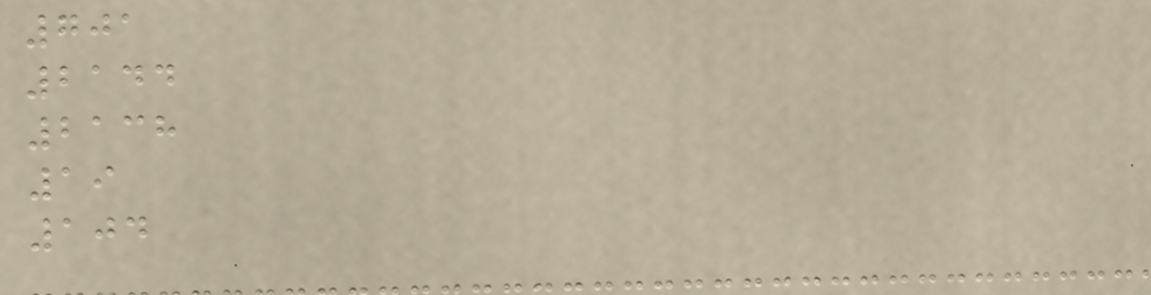701
2144
2138
19
104
